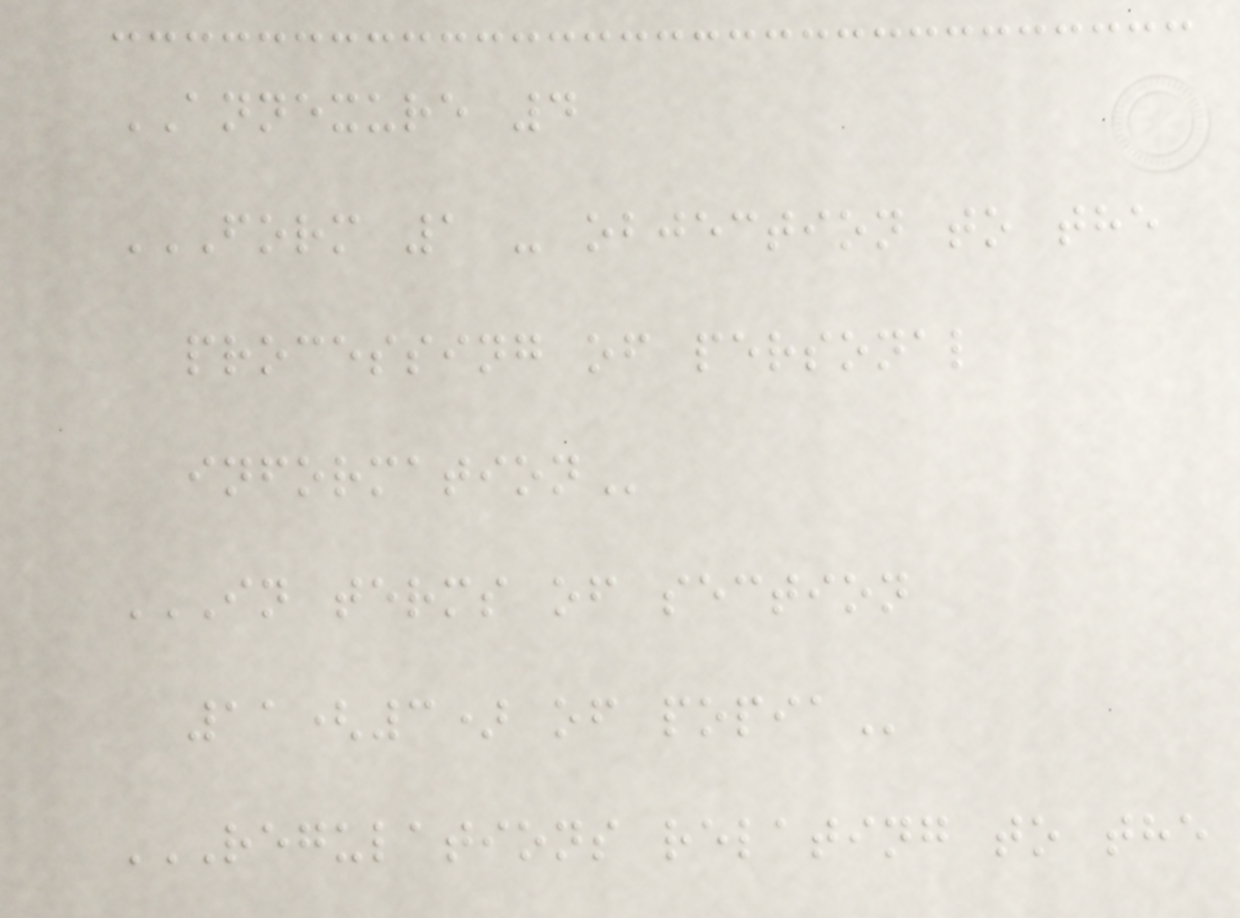ANNEXURE 4
FORM 1 - OBJECTION TO THE
PROCESSING OF PERSONAL
INFORMATION
IN TERMS OF SECTION
11(3) OF POPIA
REGULATIONS RELATING TO THE
